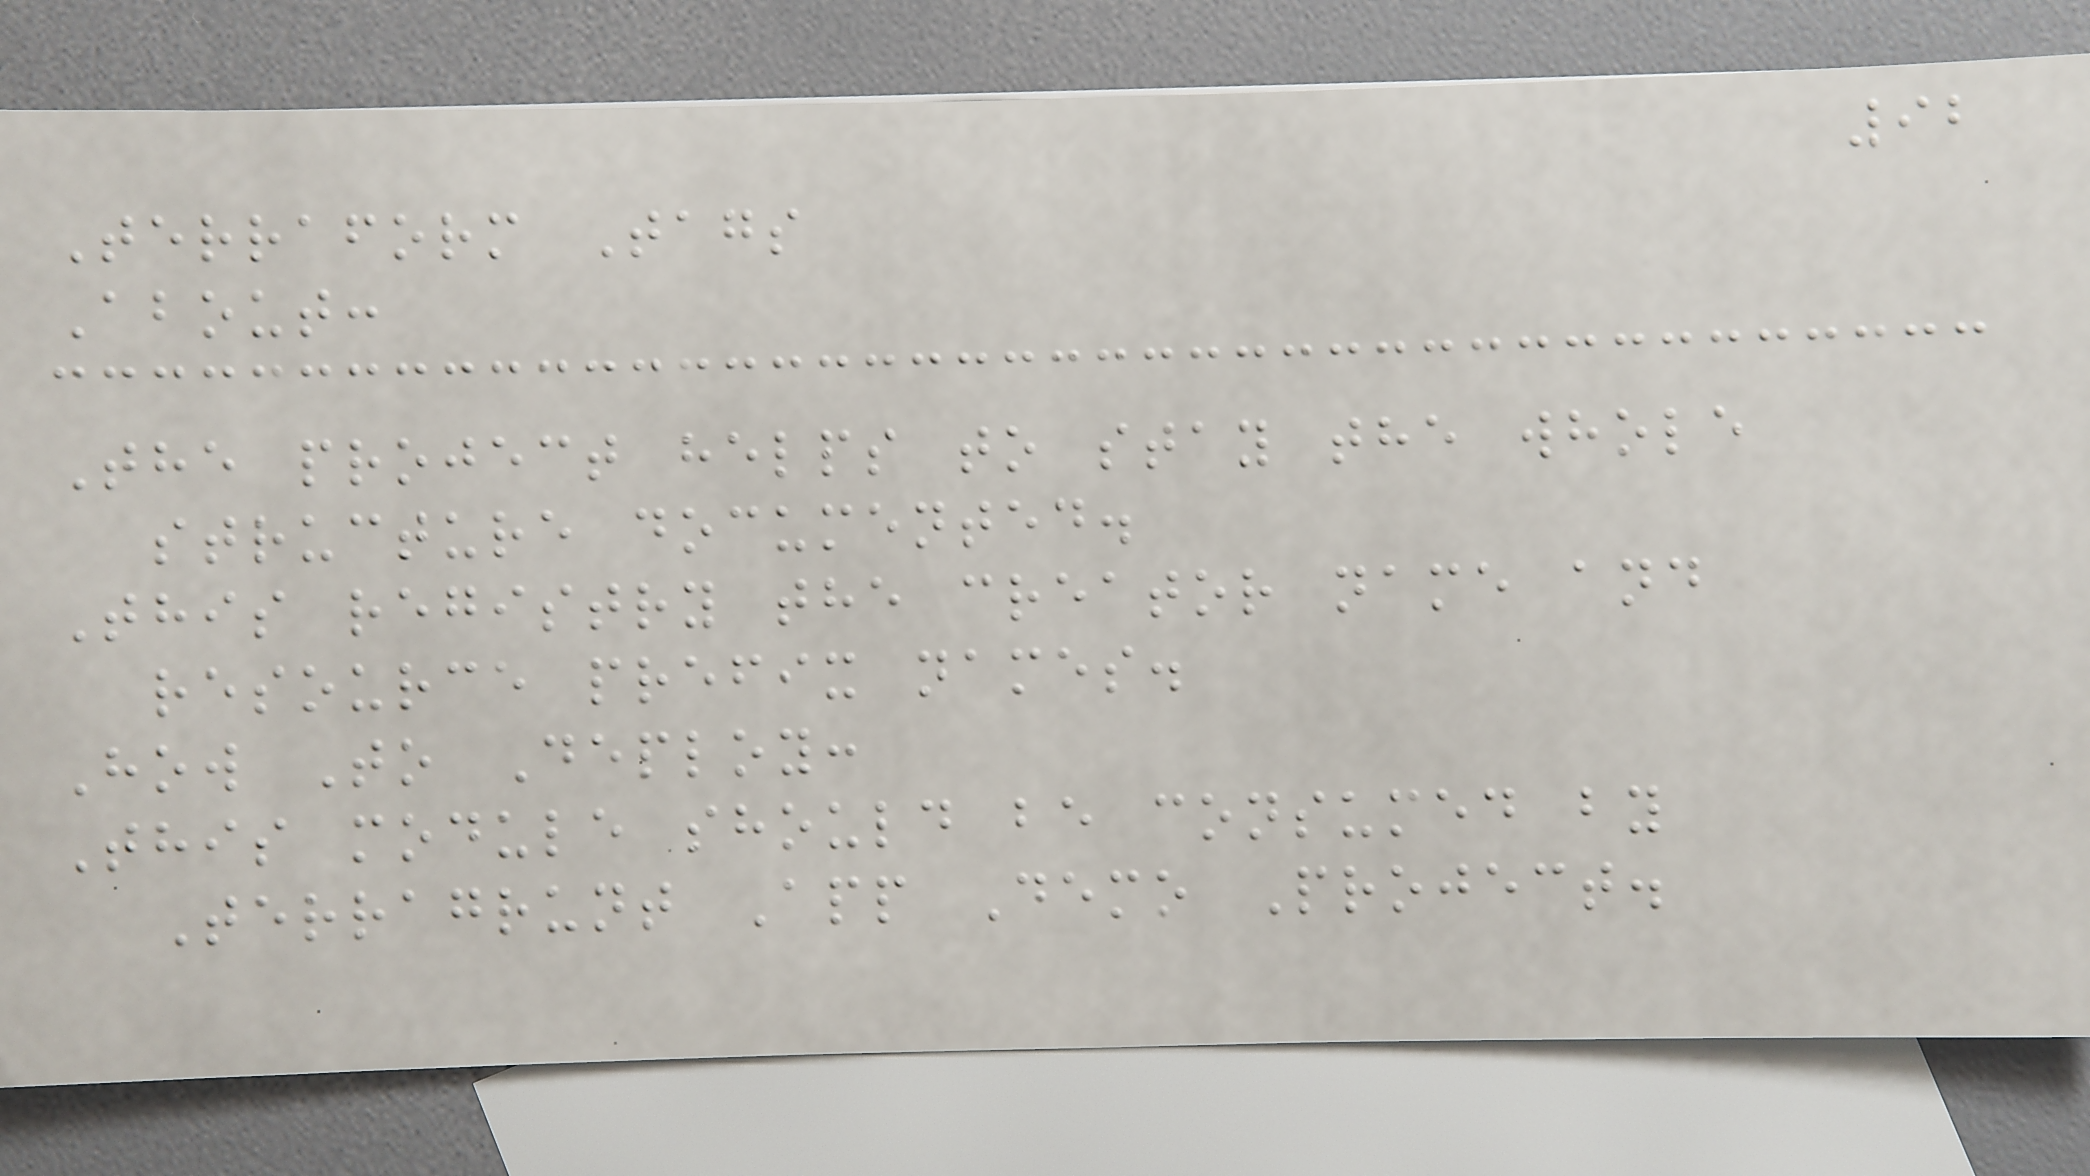92
Terraform Tags
About:
The project helps to stay the whole
structure documented.
This registry the creator name and
resource prefix names.
How To Deploy:
This module should be consumed by
Terragrunt App Demo Project.
